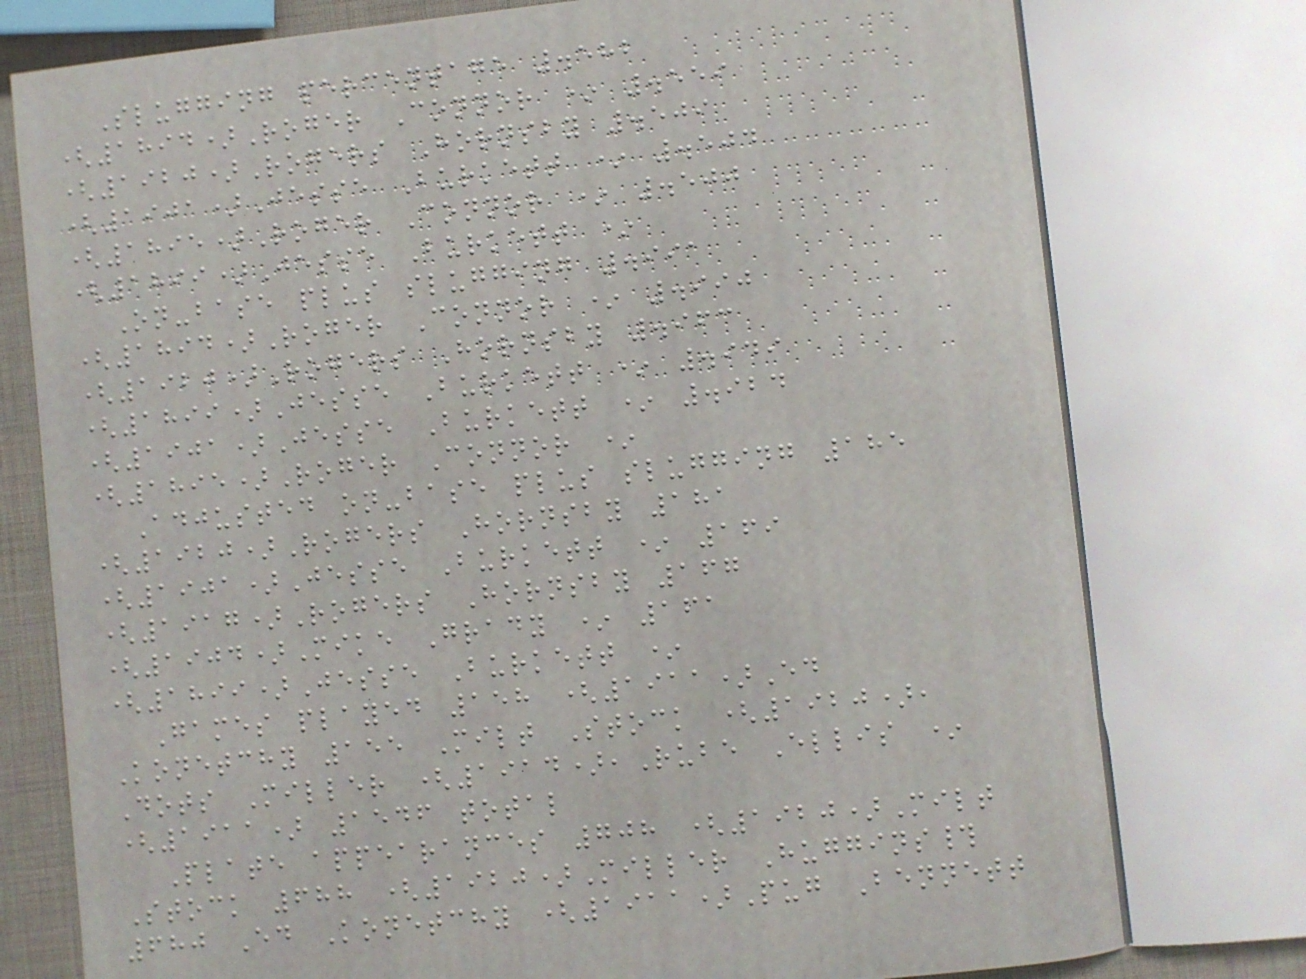Slugging percentage .582
(1894)Roger Connor * .559
(1920)Rogers Hornsby .509
(1901)Jesse Burkett * .504
(1895)Roger Connor * .500
(1899)Jesse Burkett *
On-base plus slugging .991
(1894)Roger Connor * .990
(1920)Rogers Hornsby .963
(1899)Jesse Burkett * .949
(1901)Jesse Burkett * .924
(1895)Roger Connor *
Adjusted on-base plus slugging 185
(1920)Rogers Hornsby 181
(1901)Jesse Burkett * 169
(1917)Rogers Hornsby 167
(1904)Mike Grady * 161
(1899)Jesse Burkett *
Games played 158 (1911)Ed
Konetchy 155 Milt Stock (1920),
Dots Miller (1914),Rube Ellis *
(1911) 1546 total
Plate appearances 708 (1920)Milt
Stock 688 (1920)Miller Huggins#
680 Ed Konetchy (1911)Pug Bennett
